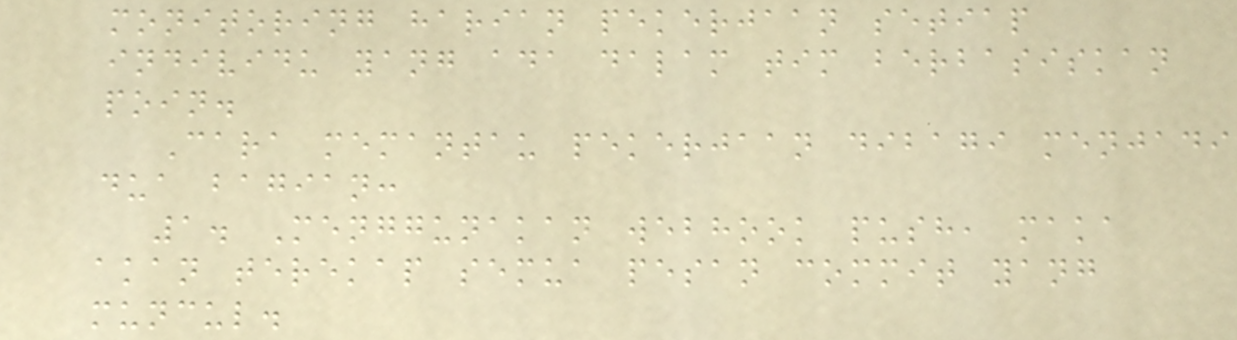monitoring harian pekerjaan setiap
individu yang ada dalam tim berbasiskan
poin.
Cara memantau pekerjaan dibagi menjadi
dua bagian:
1. Menggunakan webhook push, maka
akan terekap semua pesan commit yang
muncul.
